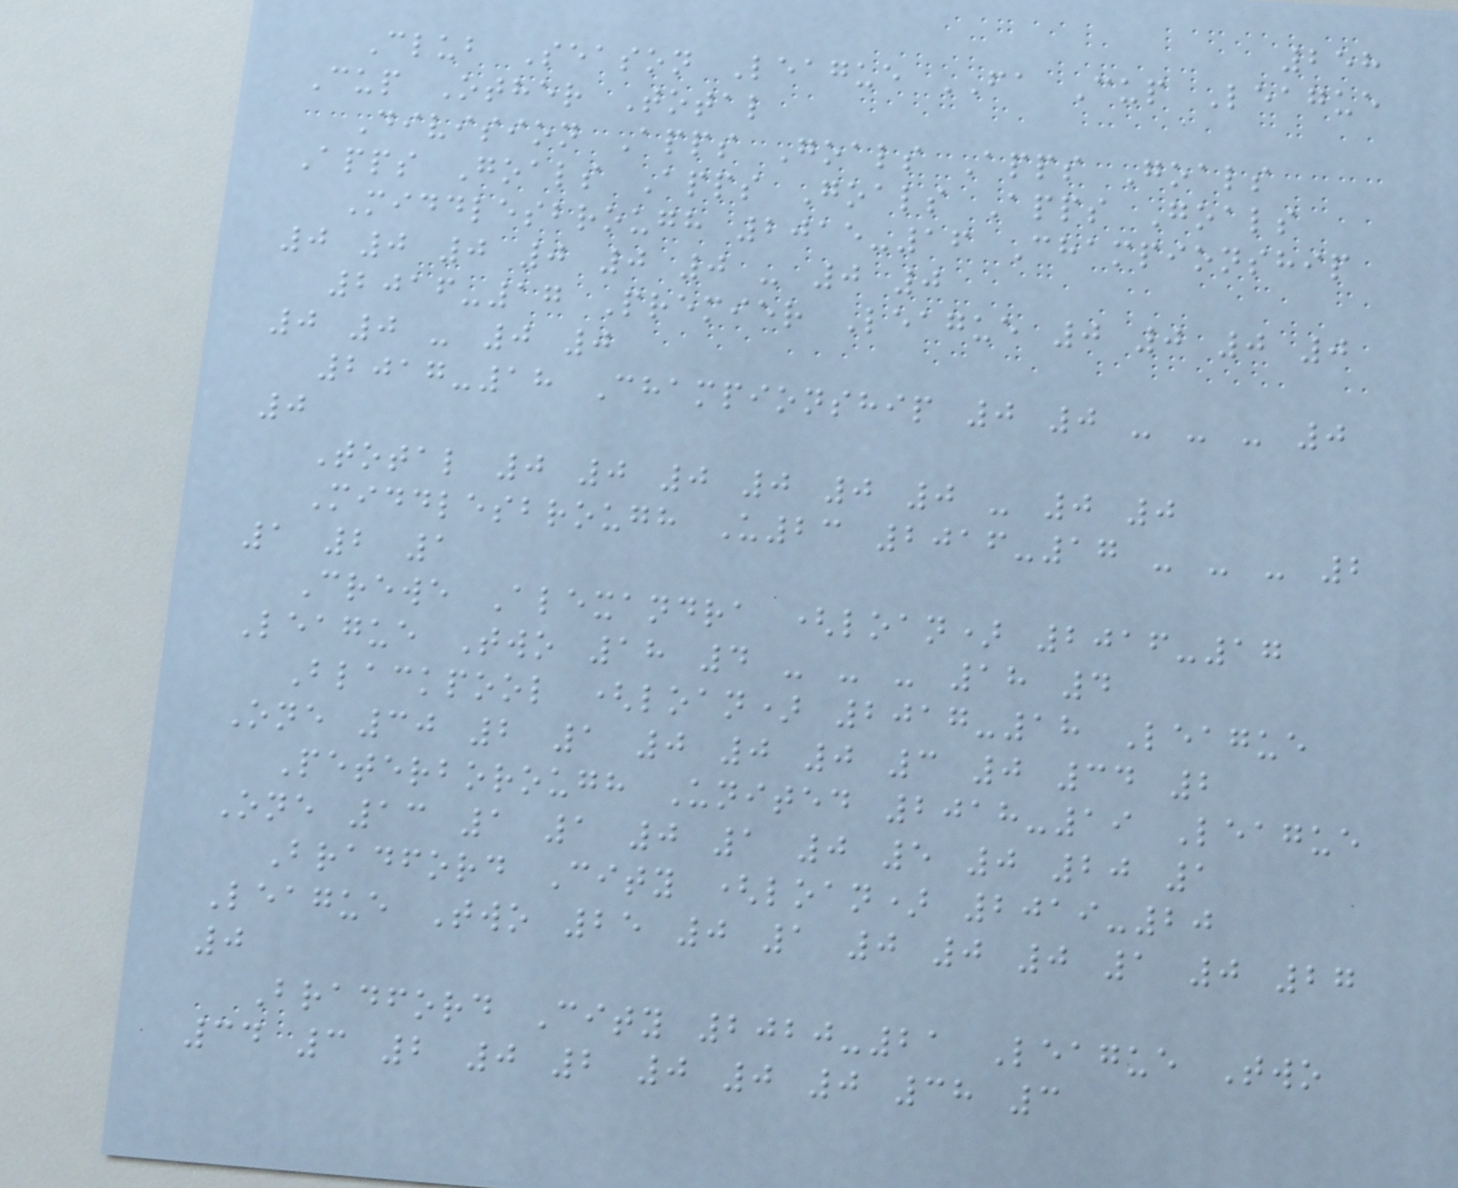258
Club Season League FA Cup League
Cup Other Total
Division Apps Goals Apps Goals
Apps Goals Apps Goals Apps Goals
Middlesbrough 2015-16 Championship
0 0 0 0 0 0 - 0 0
2016-17 Premier League 0 0 0 0
0 0 - 0 0
2017-18 Championship 0 0 - - - 0
0
Total 0 0 0 0 0 0 - 0 0
Middlesbrough U23 2016-17 - - - 2
1 2 1
Crewe Alexandra (loan) 2016-17
League Two 18 4 - - - 18 4
Blackpool (loan) 2017-18 League
One 30 2 1 0 0 0 3 0 34 2
Peterborough United 2018-19 League
One 13 1 1 0 1 0 5 0 20 1
Bradford City (loan) 2019-20
League Two 25 0 1 0 0 0 1 0 27
0
Bradford City 2020-21 League Two
34 3 2 0 2 0 0 0 38 3
